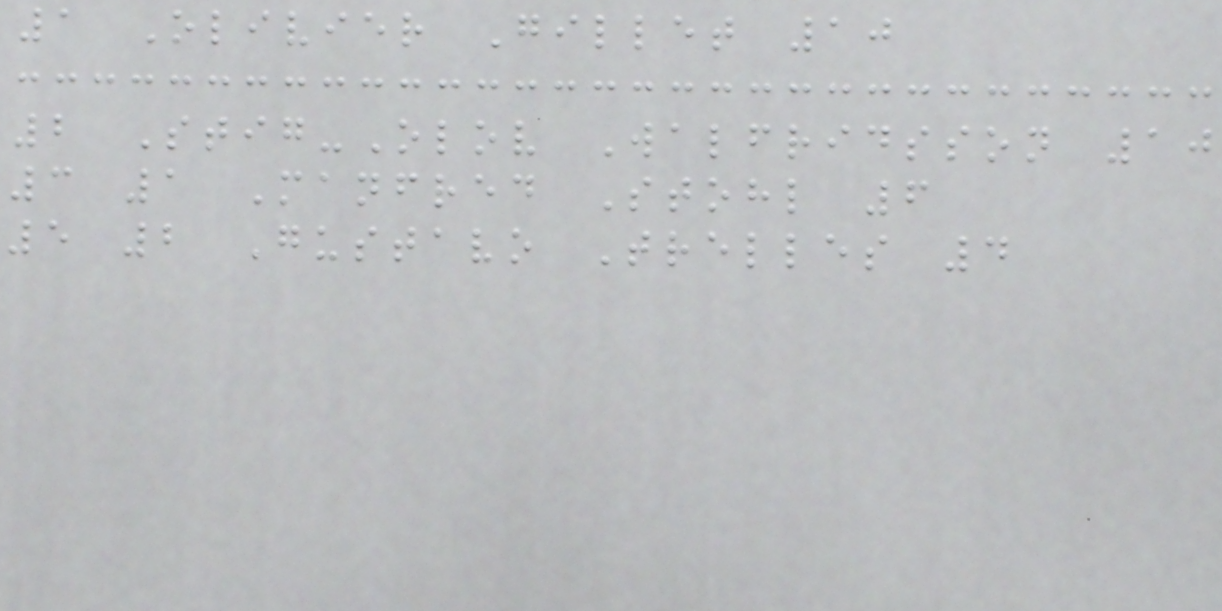1 Olivier Gillet 10
2 Stig-Olov Walfridsson 10
3 1 Manfred Stohl 6
5 2 Gustavo Trelles 4
